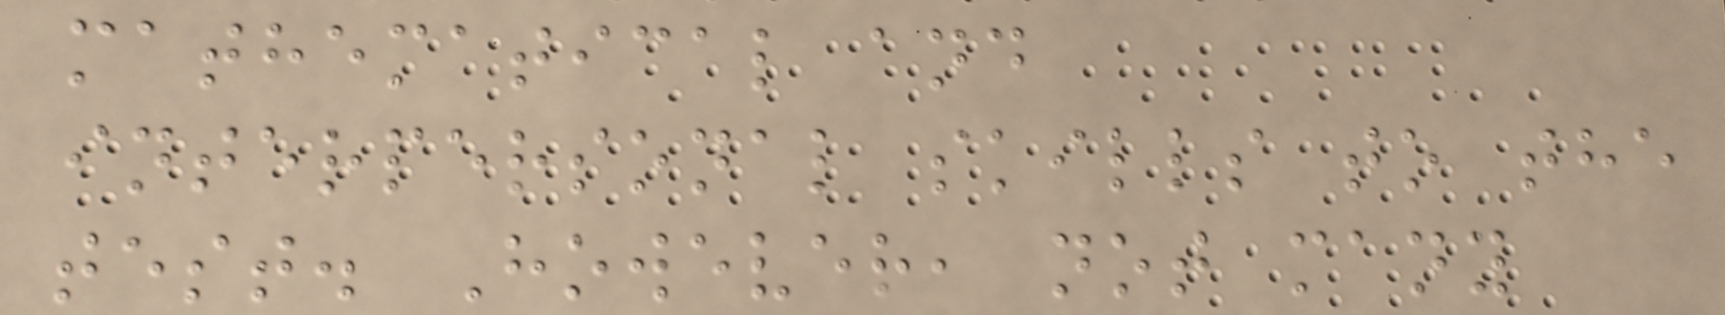mathematical and
interpersonal skills to the
test. However, not many
